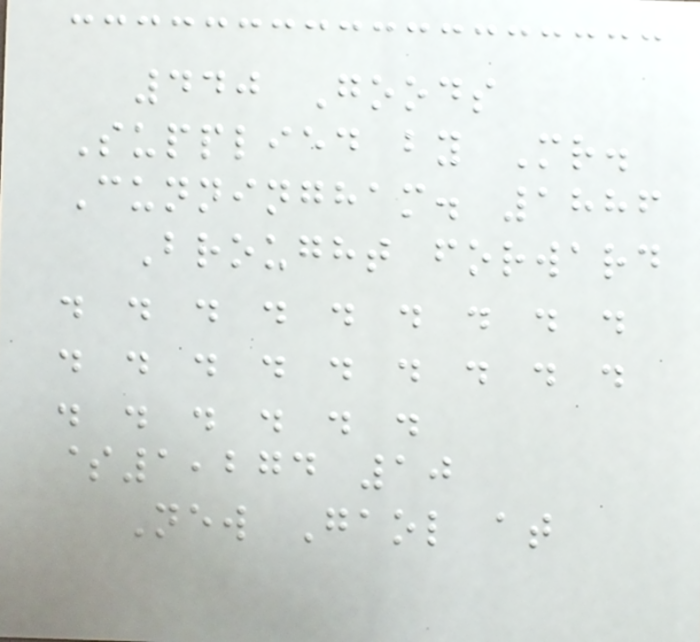440 Goods
Supplied by Mr.
Cunningham. 1886
Brought forward
. . . . . . . . .
. . . . . . . . .
. . . . . .
$1,274 10
New Gaol at
